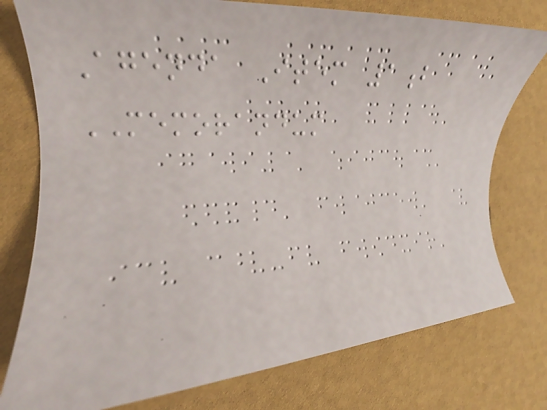Agenda Item 1b
MEMORANDUM
